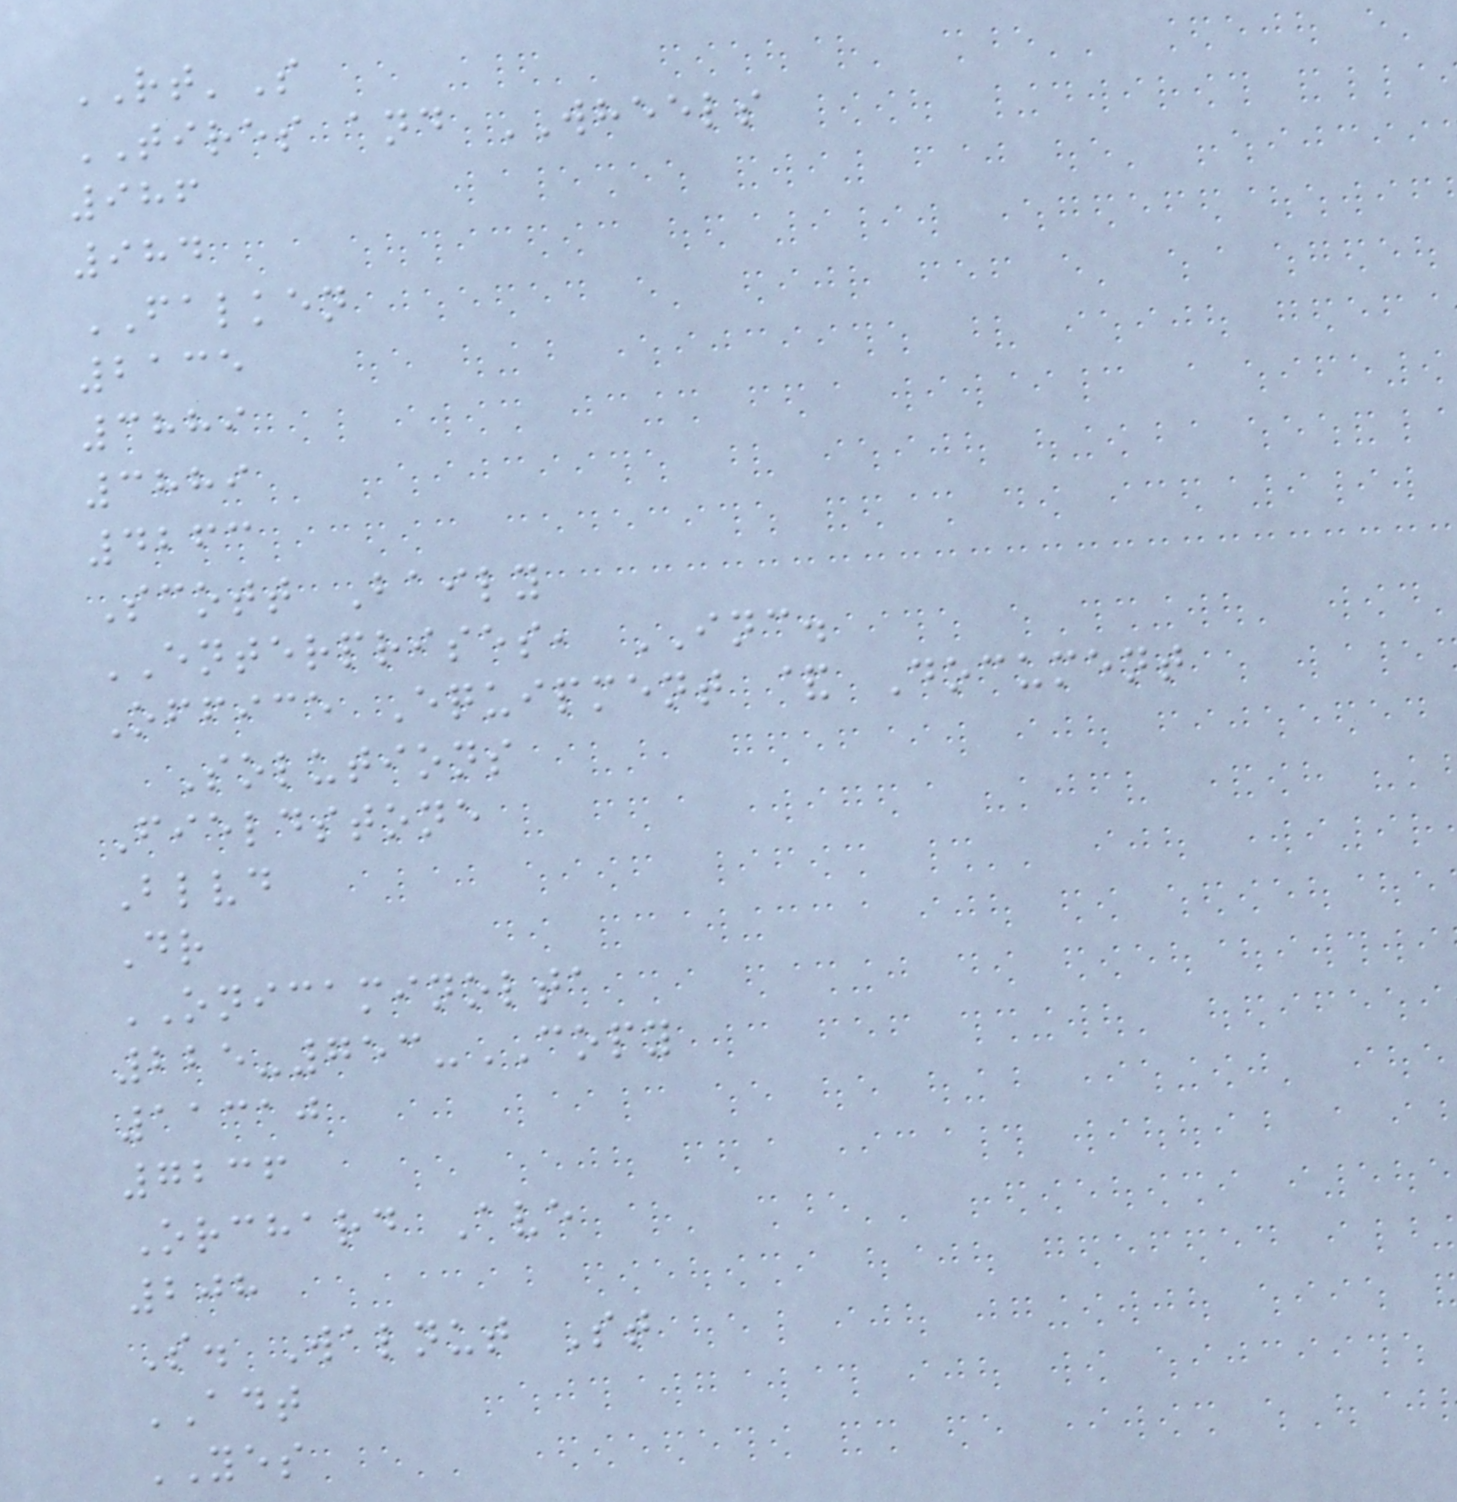RT'S
TIRES and WHEELS
986
984
FALKEN
2135
3889
3889
4263
Scott Baily
ENTERPRISES, INC.
Office Equipment & Document
Solutions
Fieldstone
Blvd
Dr
ONICAMINOLTA
225-753-COPY
11310
7236
Orchard Ave
208
S. Walnut St
ADT
YES
